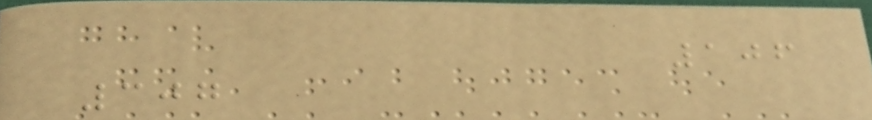106
307
